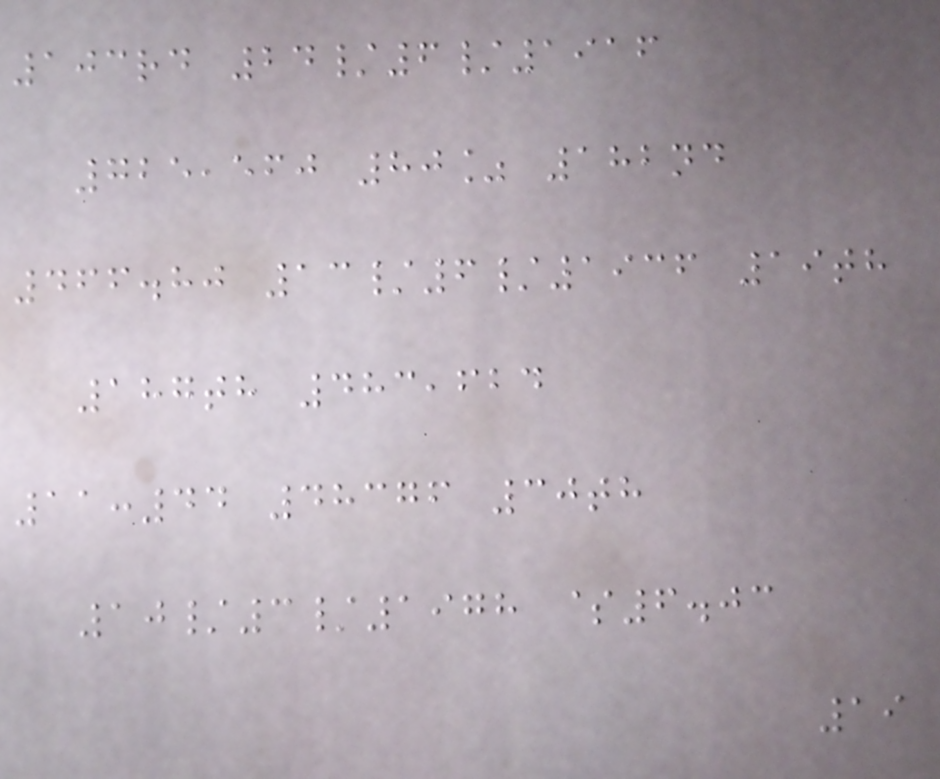103rd 24/6/1916
725,560 80% 182nd
466.80 13/6/1936 19th
187th 483,624
11:44 48376 30th
10/3/1978 $6.03
19
